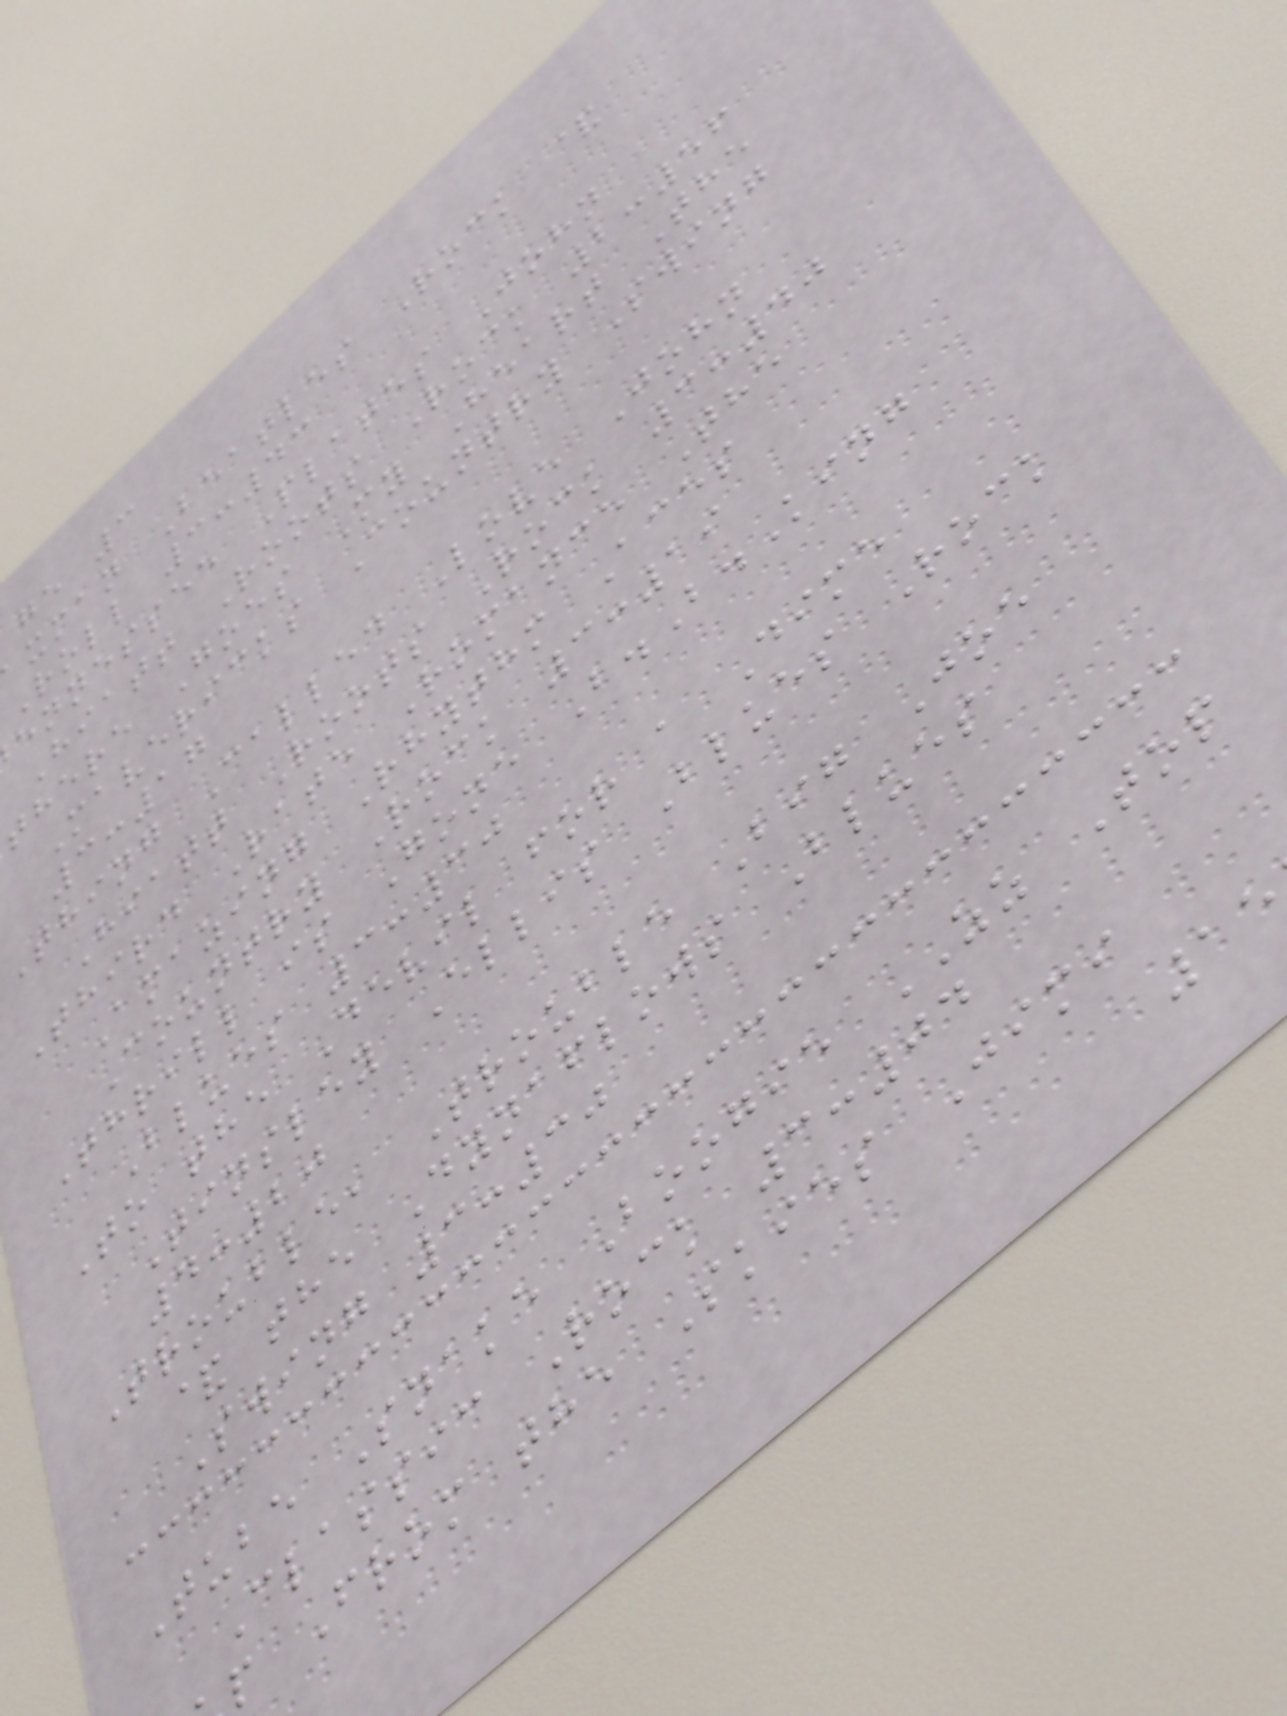ge 3
xman Beatles Rock &
Roll 3:43
ennessee Plates John
Hiatt Roots Rock 2:56
there Goes My Heart The
Mavericks Country Swing
3:17
Thing Called Love John
Hiatt Roots Rock 3:40
Third Rate Romance The
Amazing Rhythm Aces
Country Rock 3:19
Thrill is Gone B.B.King
Blues 3:30
To the Devil for a Dime
Tinsley Ellis Blues Rock
4:20
Trouble, Trouble Big Joe
& the Dynaflows Blues
Swing 3:30
Tube Snake Boogie ZZ Top
Classic Rock 3:04
p From the Skies Jimi
